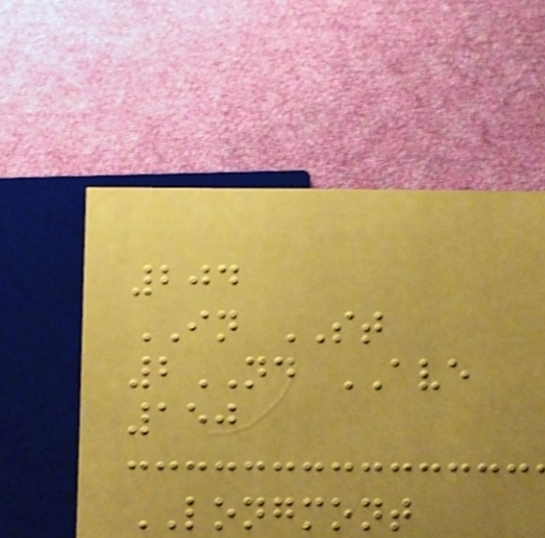204
IN ST
2ND AVE
150
LONGMONT
